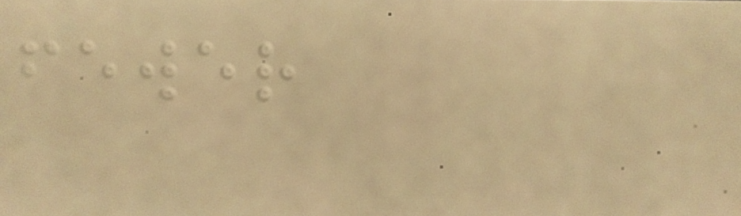fewer
